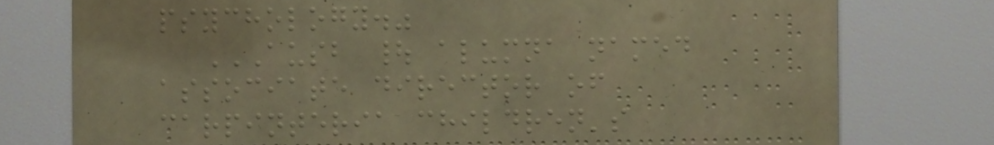psychology."
AUSB | ALUMNA NAMED
ASSOCIATE DIRECTOR OF
CARPINTERIA CHILDREN'S
